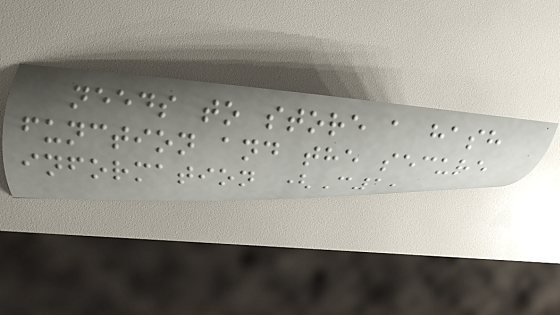needs to store a hash
function and the secure
information (C1,
